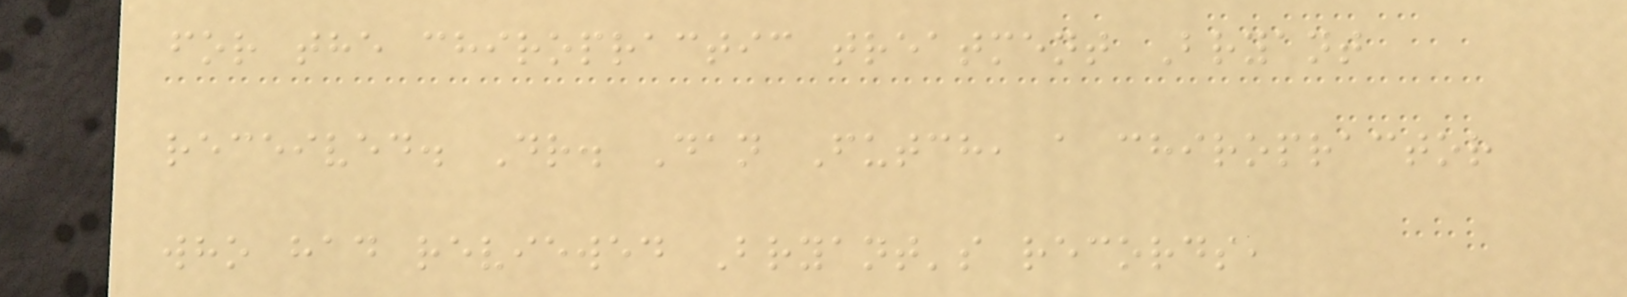for the chiropractic treatment Bryant
received. Dr. Dan Futch, a chiropractor
who had reviewed Bryant's records,
